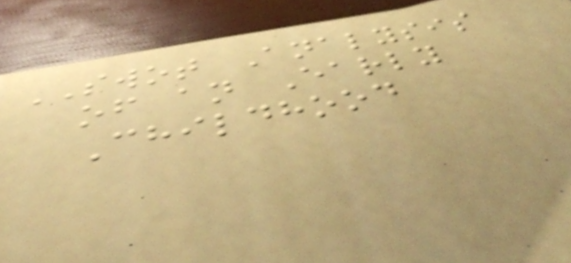SWOT Analysis
of an Early
Childhood
